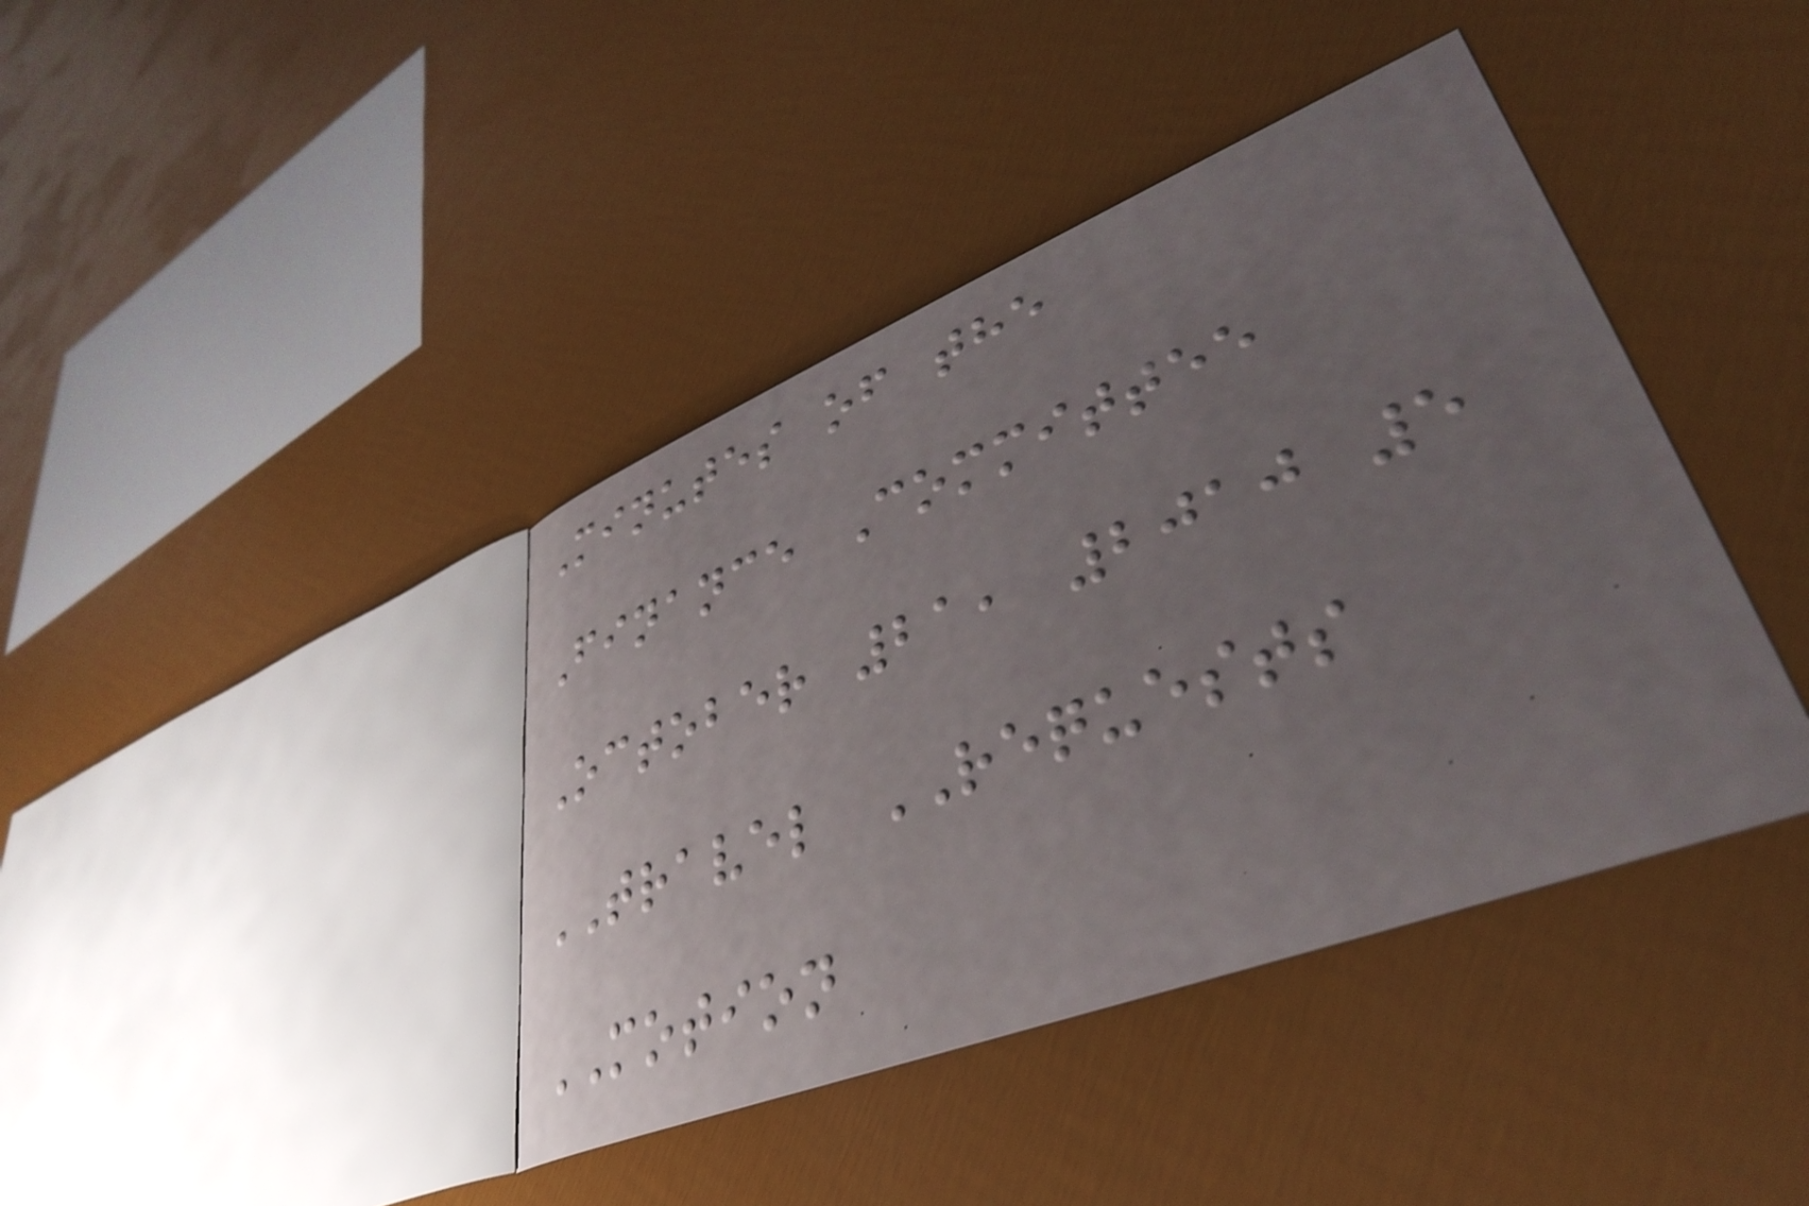Minutes of the
Finance Committee
October 21, 2010 5
TRAVEL REQUESTS
MOTION
